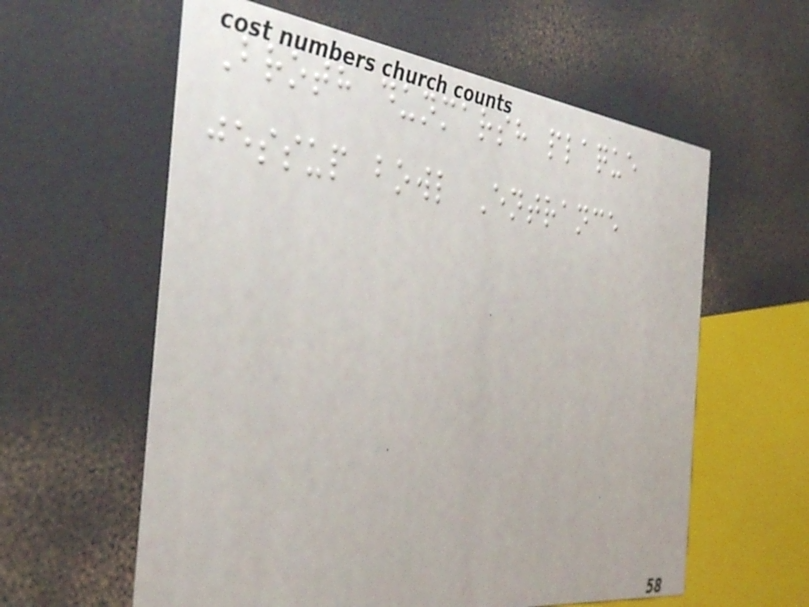Broth dunmarsh plaque
jessup bowl Entrance
